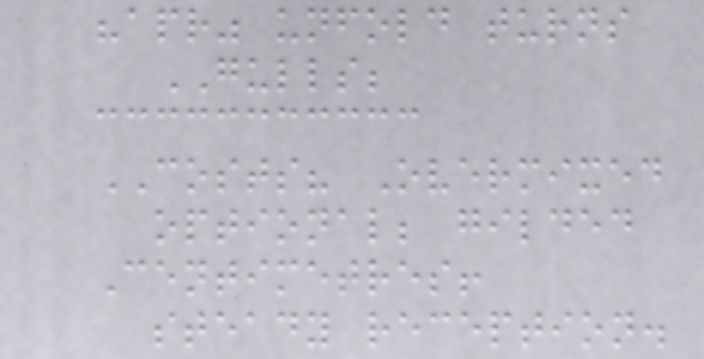"apr" unfold turns
GULLS;
COSTS? Overmixed
optional; gilded
Centimetres!
steady reception.
